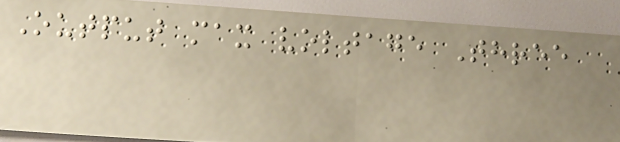Output max voltage Three
